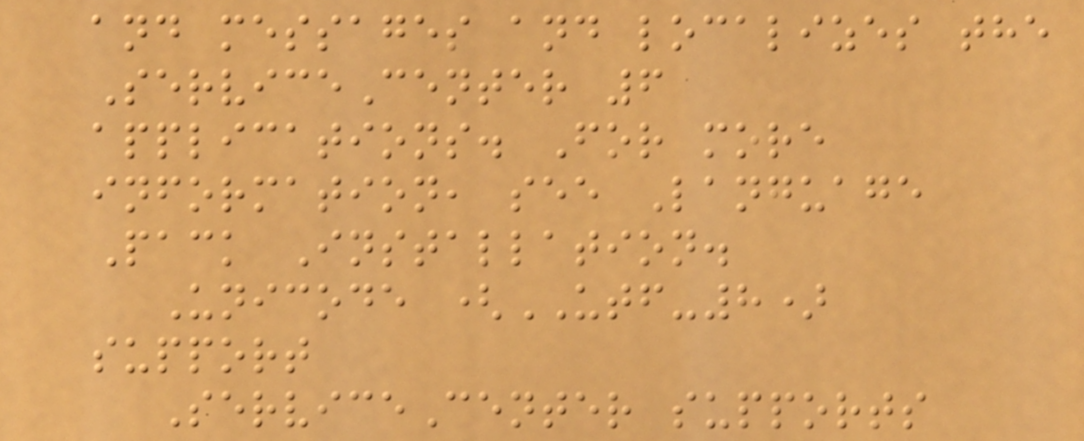and messages and localizes the
ServiceCenter 6
applications. For more
information, see Language
Pack Installation.
Unicode (UTF-8)
support
ServiceCenter supports
